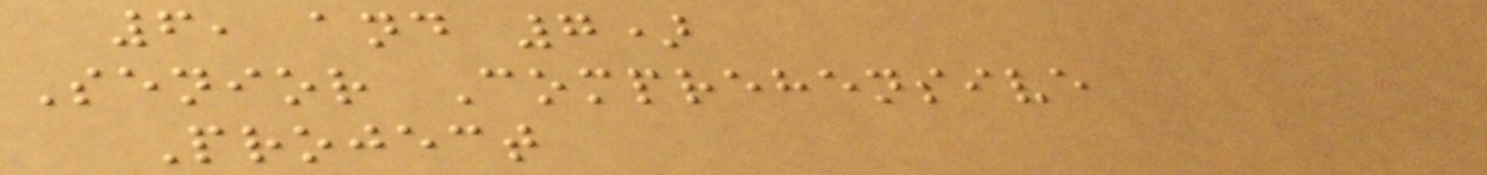6, and 7)
Senior Comprehensive
Project
